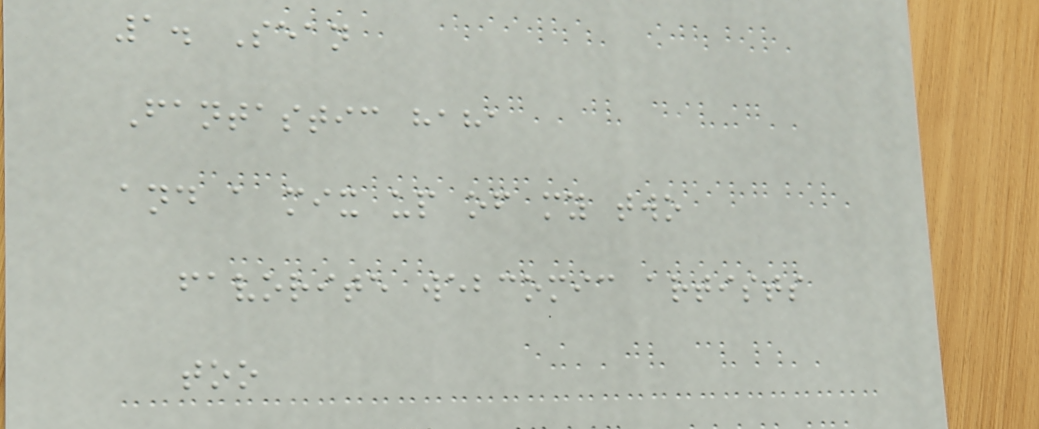1. Sean
Fantastic haha
and a mix up of my two
favorite webcomic artists
too
